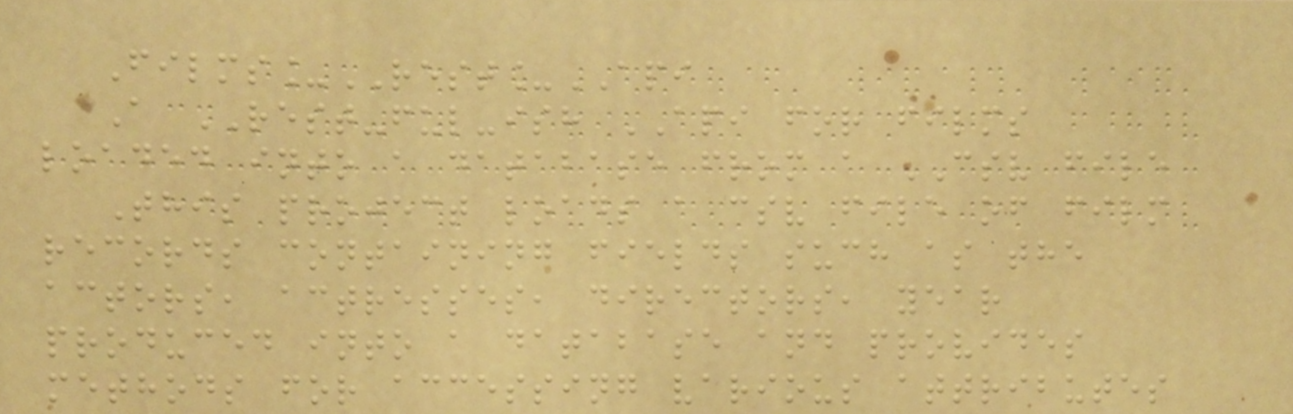Films_REST_API
A REST-ful-ish API for films
loaded into a database from a CSV file
This project loads a csv file of film
records containing fields such as the
actors, actresses, directors, year
produced into a database and provides
methods for accessing various attributes
